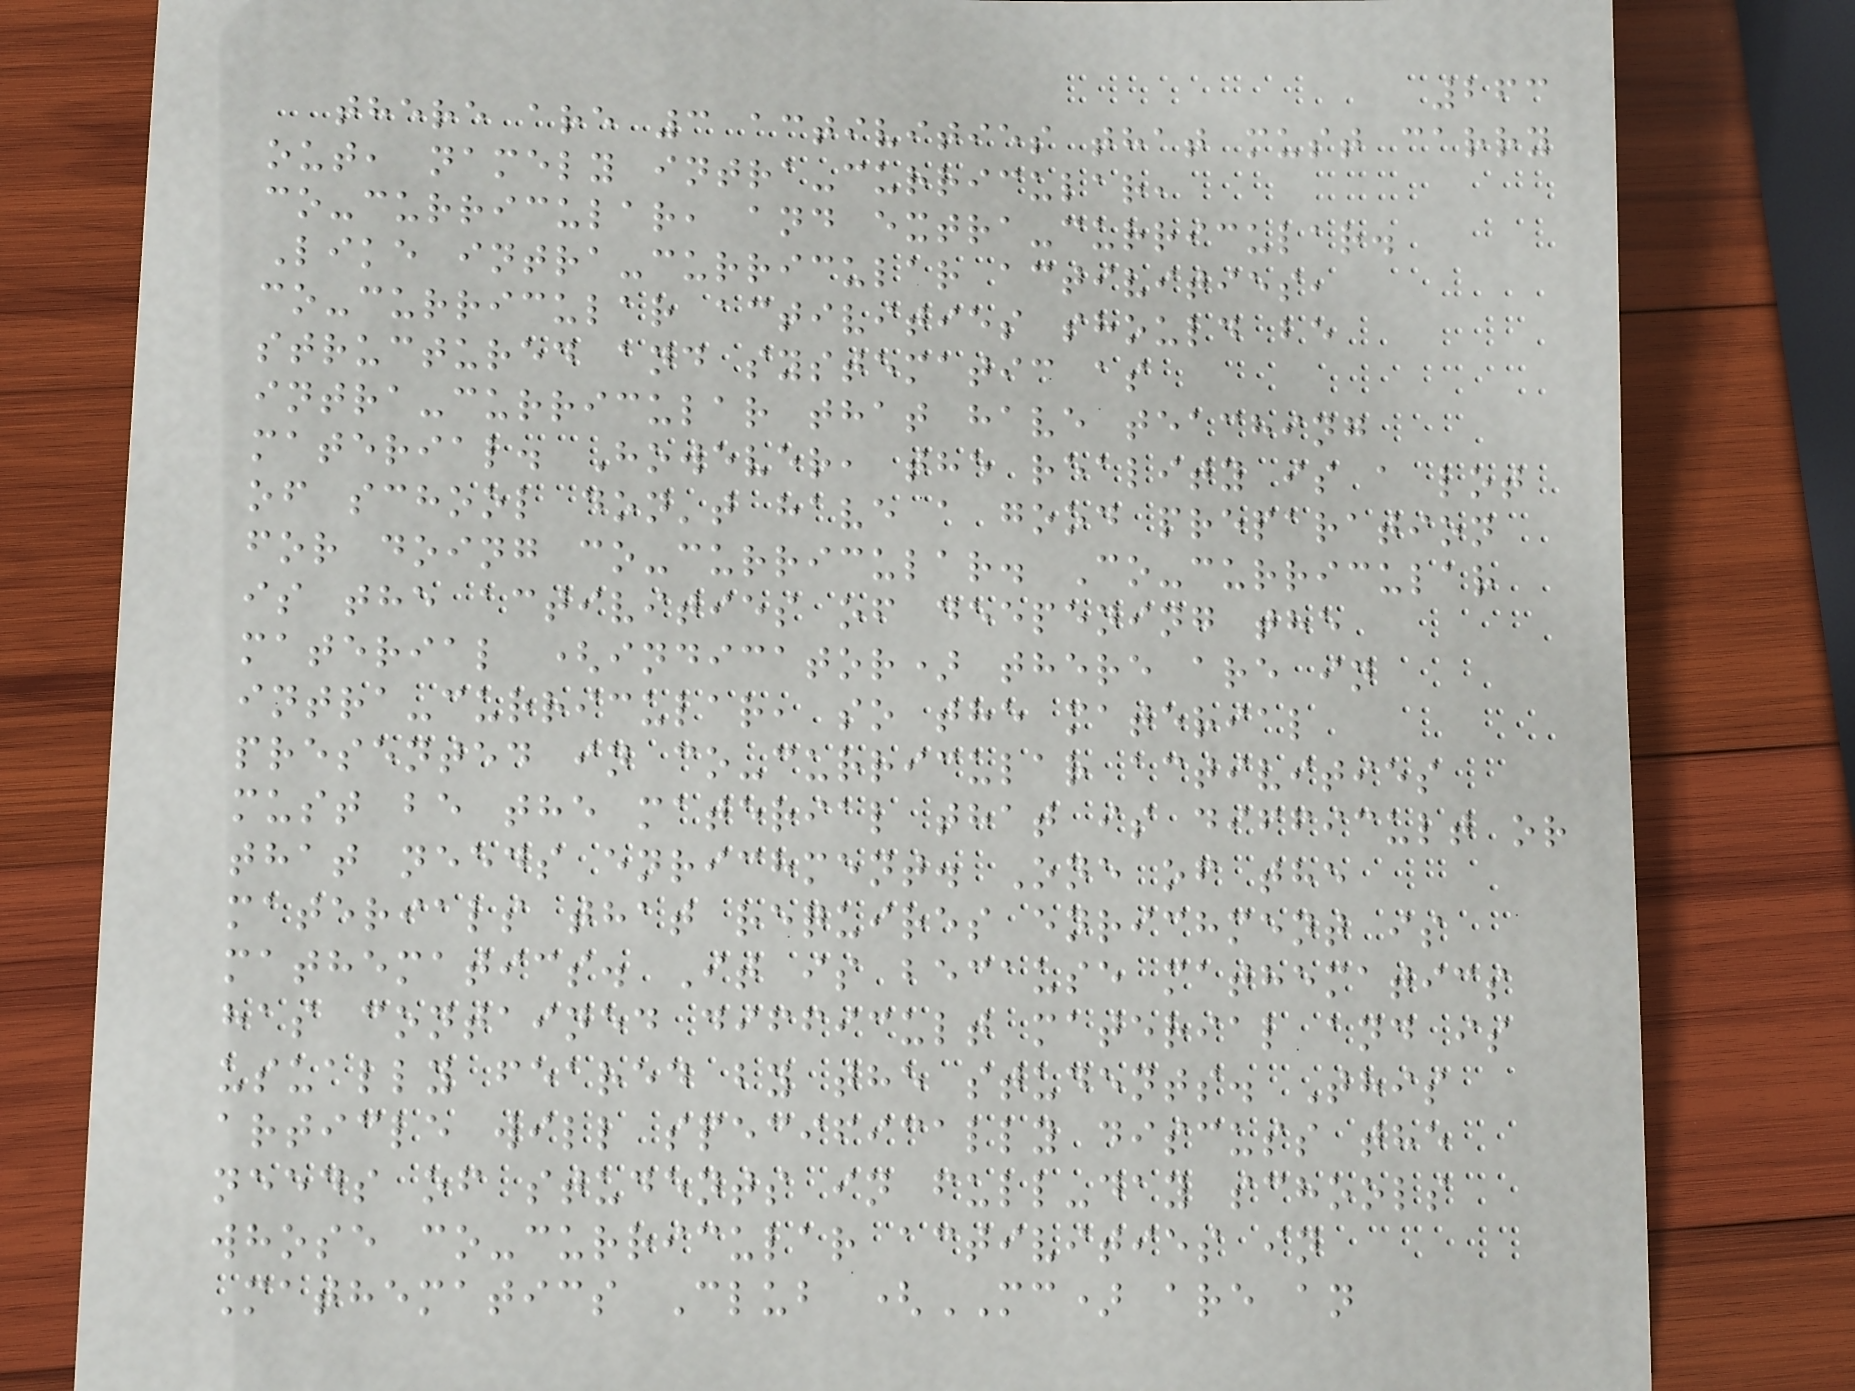263
there are 3 activities that must carry
out, namely intra-curricular,
co-curricular, and extra-curricular.
Like intra-curricular activities,
co-curricular activities should be
structured and systematic as
intra-curricular that have teaching
material. However, the reality is a lot
of school don't have a good preparation
for doing co-curricular. Co-curricular
is the activities of deepening the
material (indicator) there are in
intra-curricular, so the material
presented in co-curricular activities
must be the material that is difficult or
that needs enrichment. One of the
materials that requires enrichment is
mathematics. It is because mathematics
has contained difficult material and is
usually feared by the students. This
article will specifically discuss the
needs of students in full-day schools
whose co-curricular activities in
Mathematics Club (MC) are an
